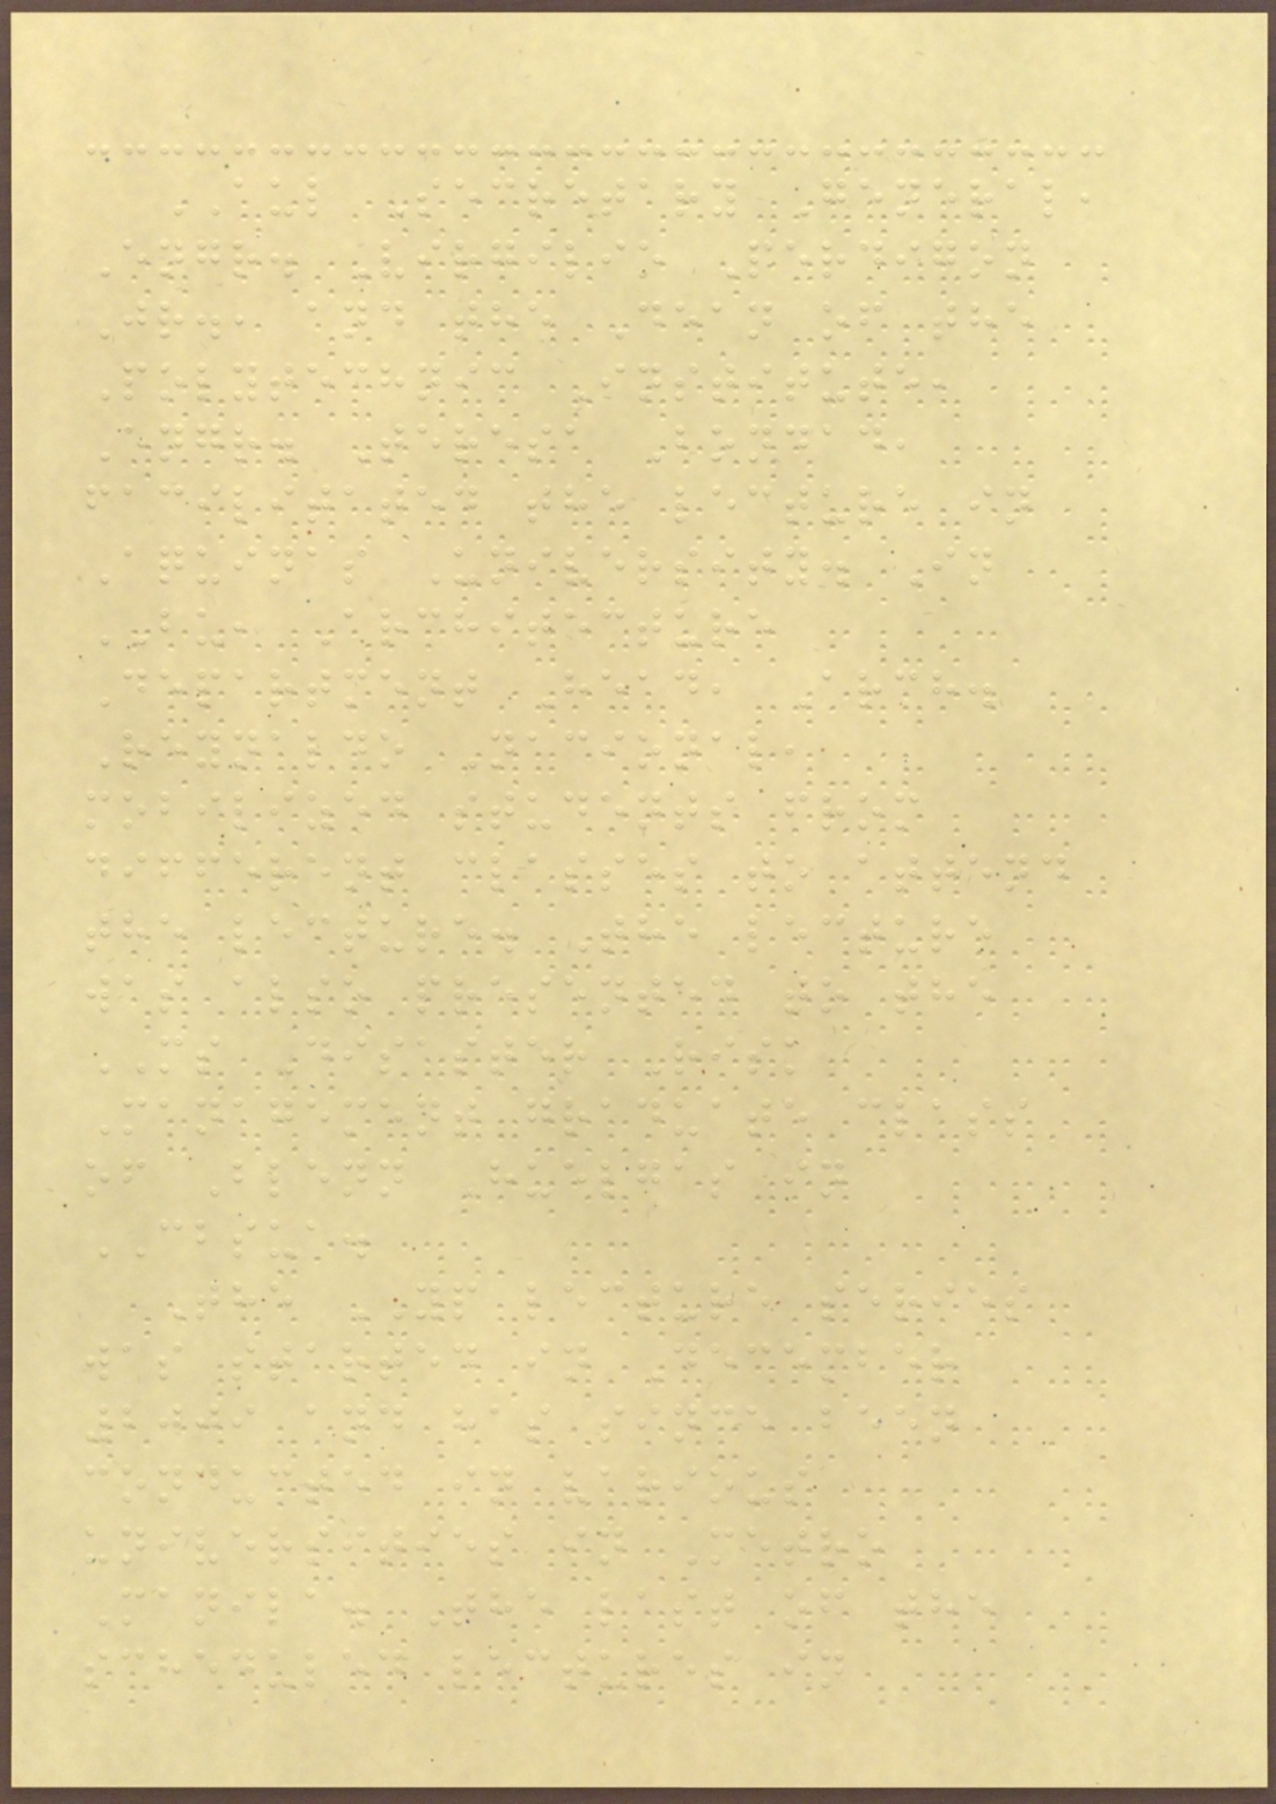AUL Secretary General,
Engr. Virgilio Perdigon
Jr., and the Dean of the
Polytechnic Institute,
Engr. Teresa Bondad,
facilitated the lecture in
Aquinas University. In
BU, Architecture
Department Head, Arch.
Reynaldo Nacional,
mobilized students from
different classes to attend
the lecture. The lecture
was also presented to the
MS Disaster Risk
Management graduate class
of Blenn Huelgas in
CBSUA.
The YP lecture series
was started in December
2009 and has since been
conducted in various
universities in Metro
Manila. The last of the
scheduled lectures in
